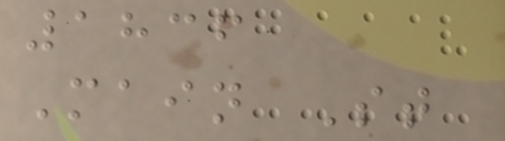1836
Main St
